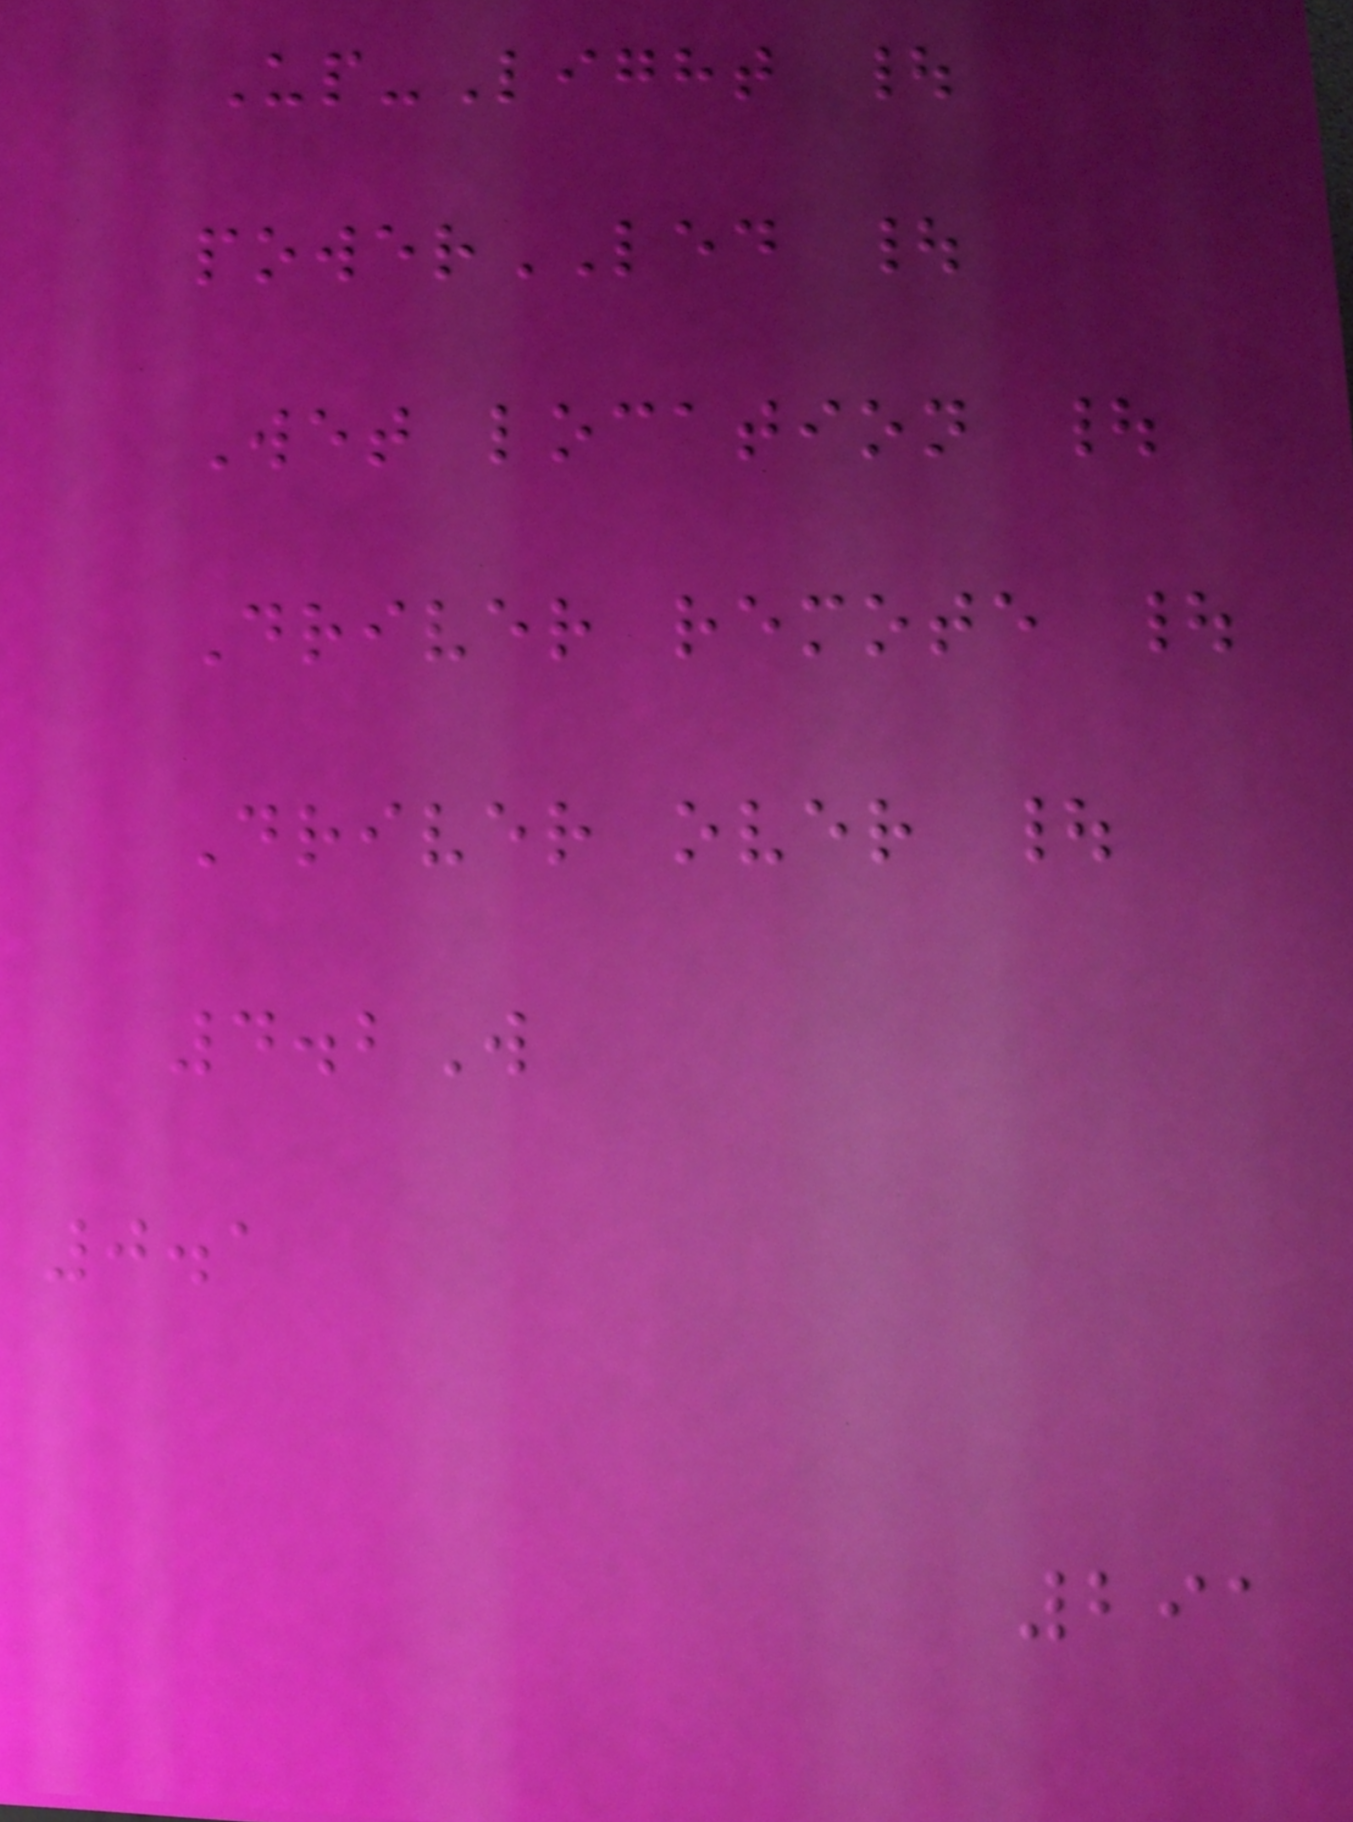Up-Light |
powerLED |
Wet location |
Driver remote |
Driver over |
4.2W
0.1
291
